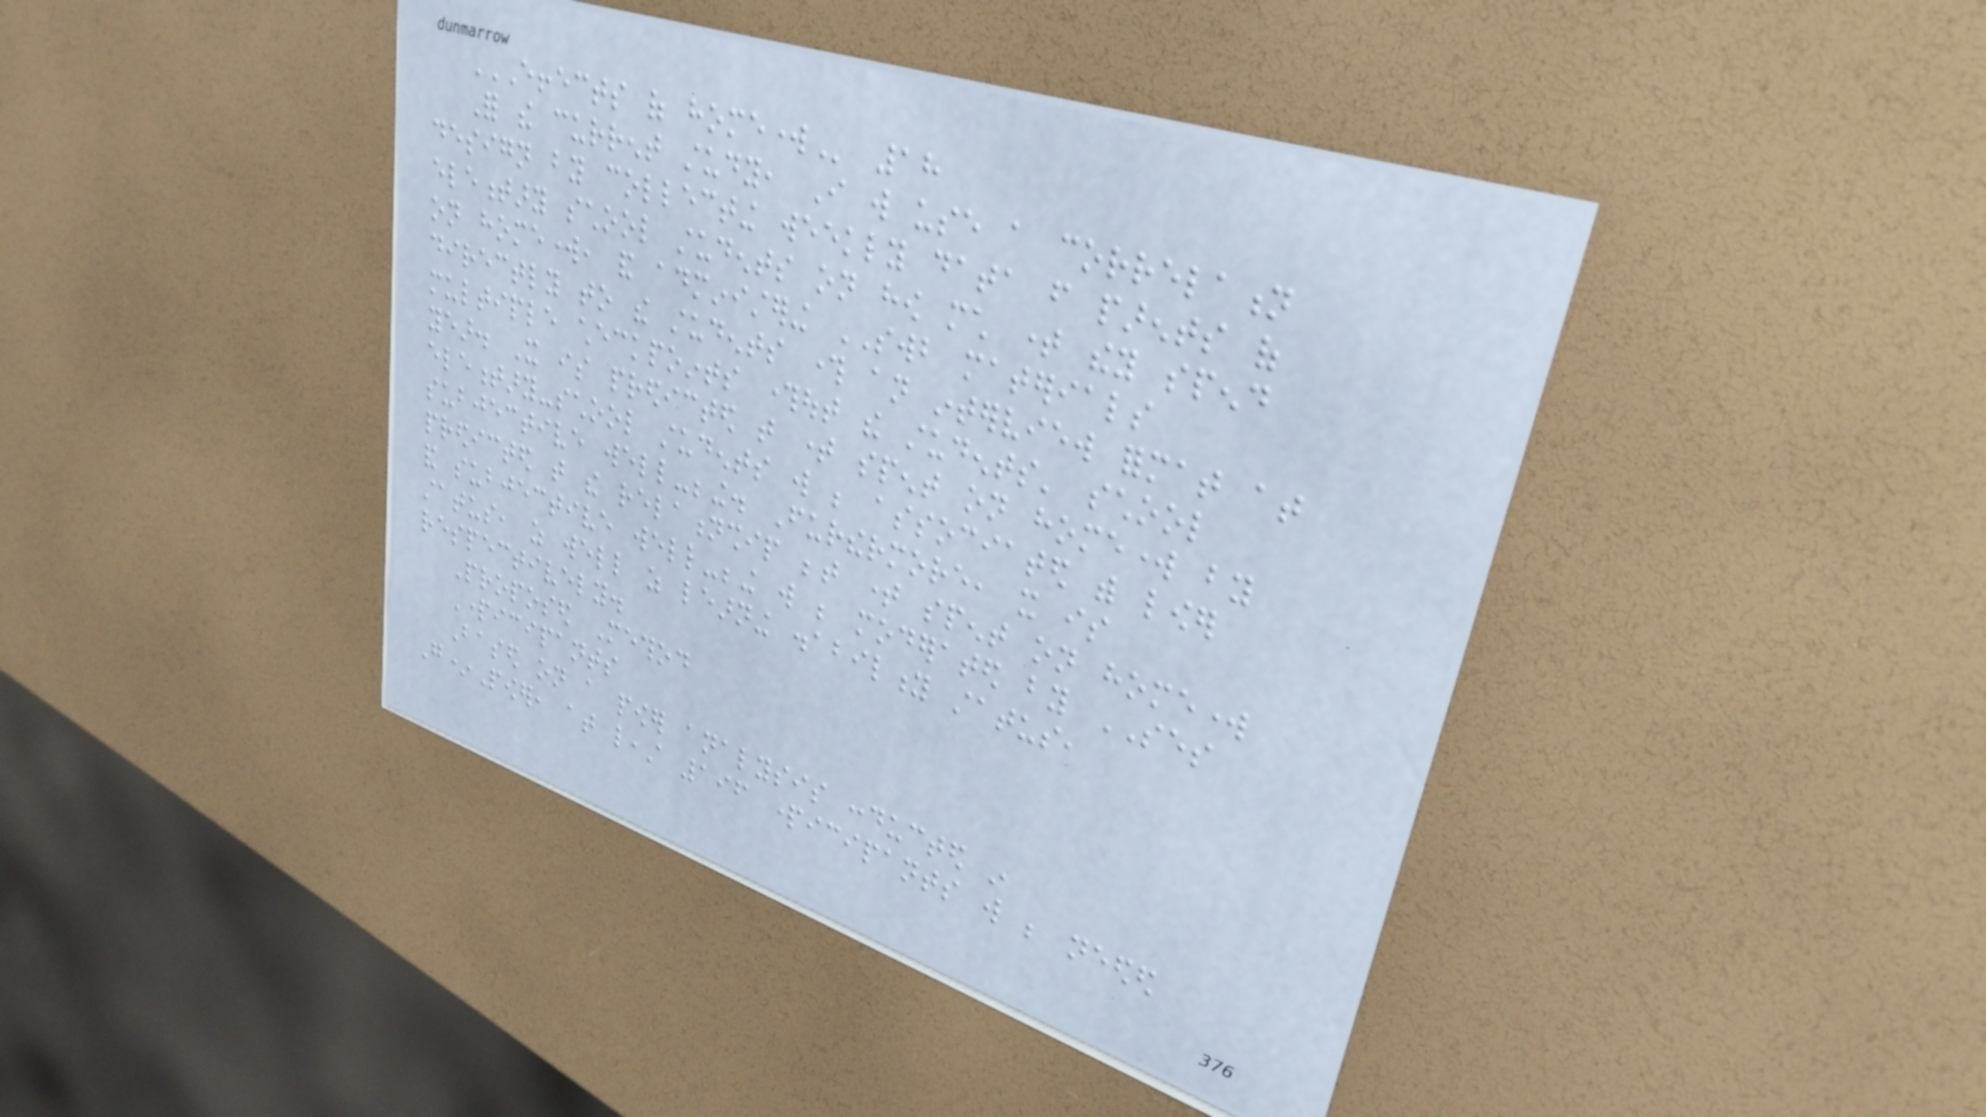EFFECTS OF HOMEWORK 18
For the current study, I will use a correlation
design by collecting weekly data from parents of
elementary school students on how much time they spend
on homework, and administering SWB materials
directly to the students through an interview format at
multiple checkpoints throughout the students' school
year. It is predicted that time spent on homework by
elementary-school students will be associated with lower
subjective well-being. Furthermore, it is
predicted that the relationship between time spent on homework
and subjective well-being will be moderated by SES
status, as well as learning disability status,
respectively.
Proposed Method
Participants
Based on a power analysis conducted in
G*Power, at least 196 participants will be needed
